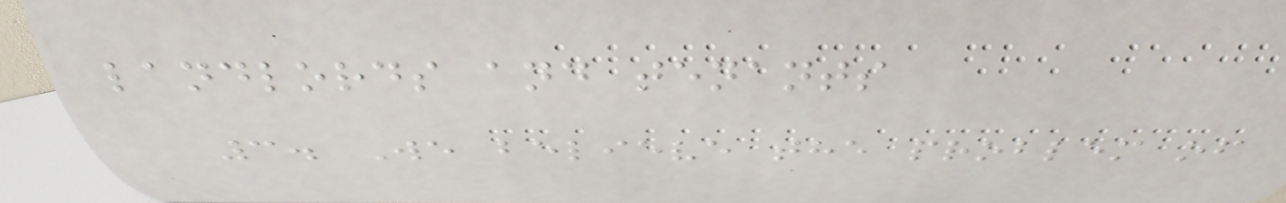landlords and tenants
3. We believe the problem of
